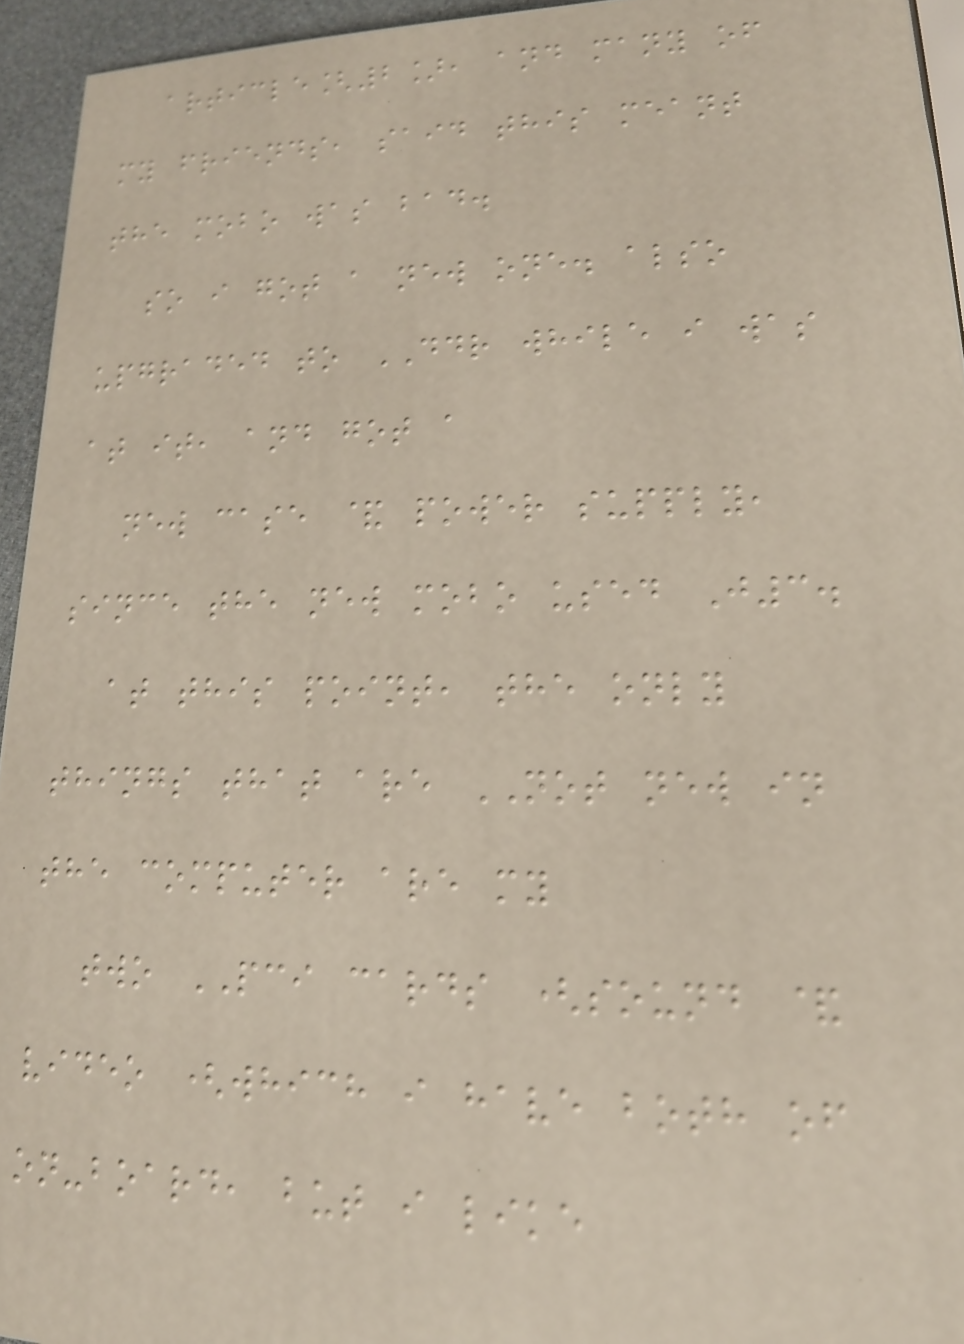article[2], and many of
my friends, said this meant
the mobo was bad.
so i got a new one. also
upgraded to DDR while i was
at it, and got a
new case & power supply,
since the new mobo used J3.
at this point, the only
things that are NOT new in
the computer are my
two PCI cards (sound &
video (which i have both of
on-board, but i like
